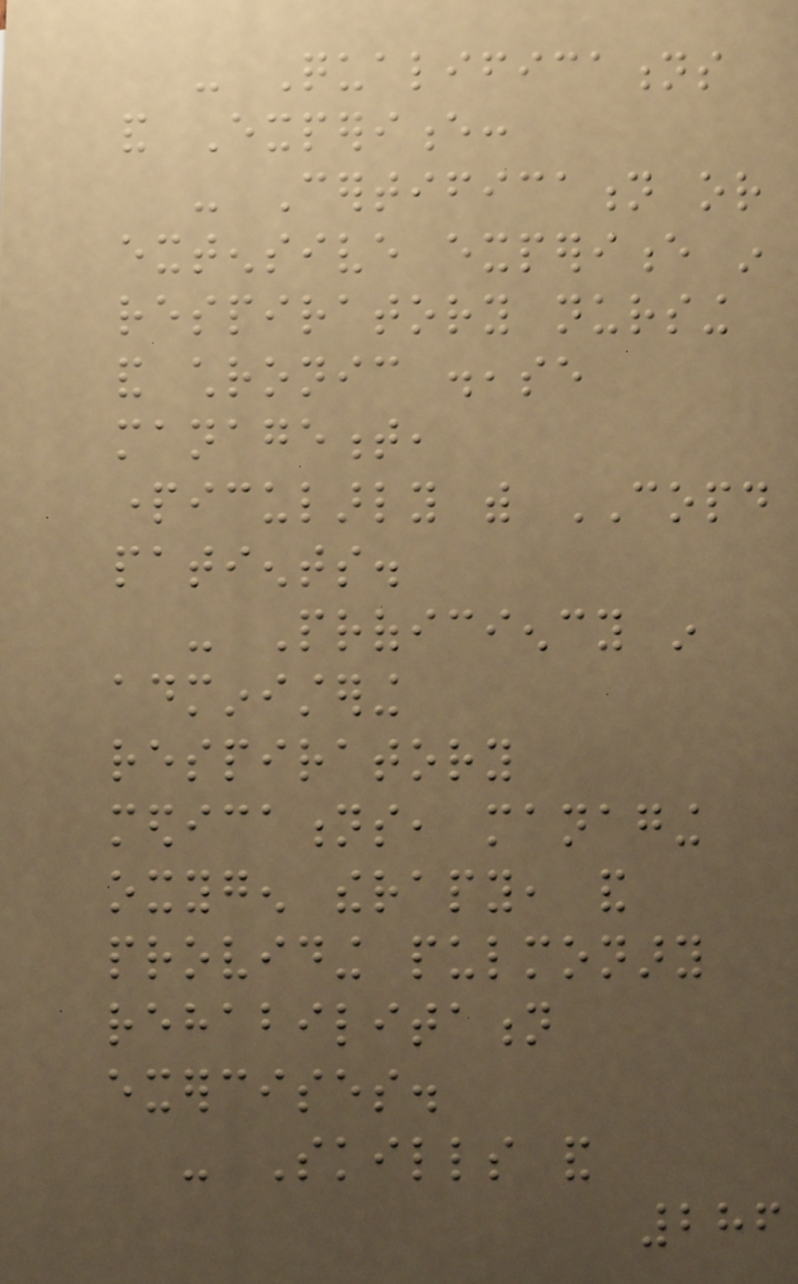- Qualifications
and Experience:
- Certification or
extensive experience in
respiratory nursing
and chronic disease
management,
particularly with COPD
patients.
- Proficiency in
administering
respiratory
medications, managing
oxygen therapy, and
providing pulmonary
rehabilitation
exercises.
- Skills and
286
